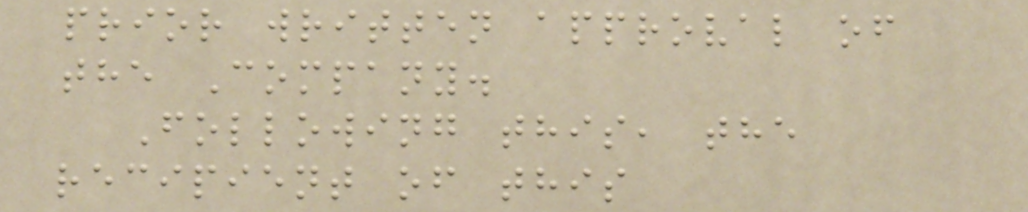prior written approval of
the Company.
Following this, the
recipient of this
